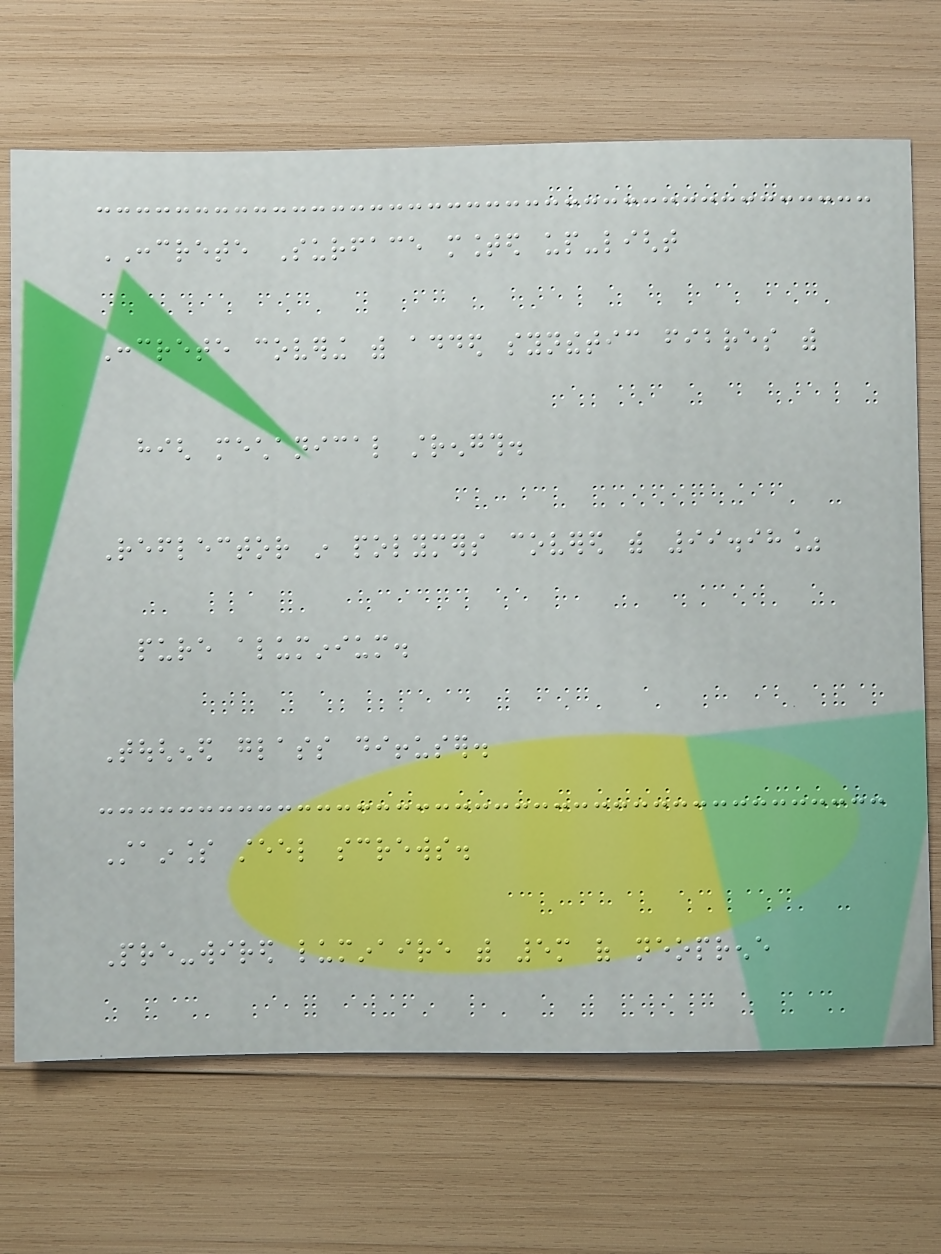CONCRETE Surface mounted up-light
Concrete covering with added synthetic fibres with
high mechanical strength.
Reflector in polymers covered with 99.98%
pure aluminium.
Toughened glass diffuser.
Stainless steel screws.
Pre-wired luminaire with 5m of neoprene
